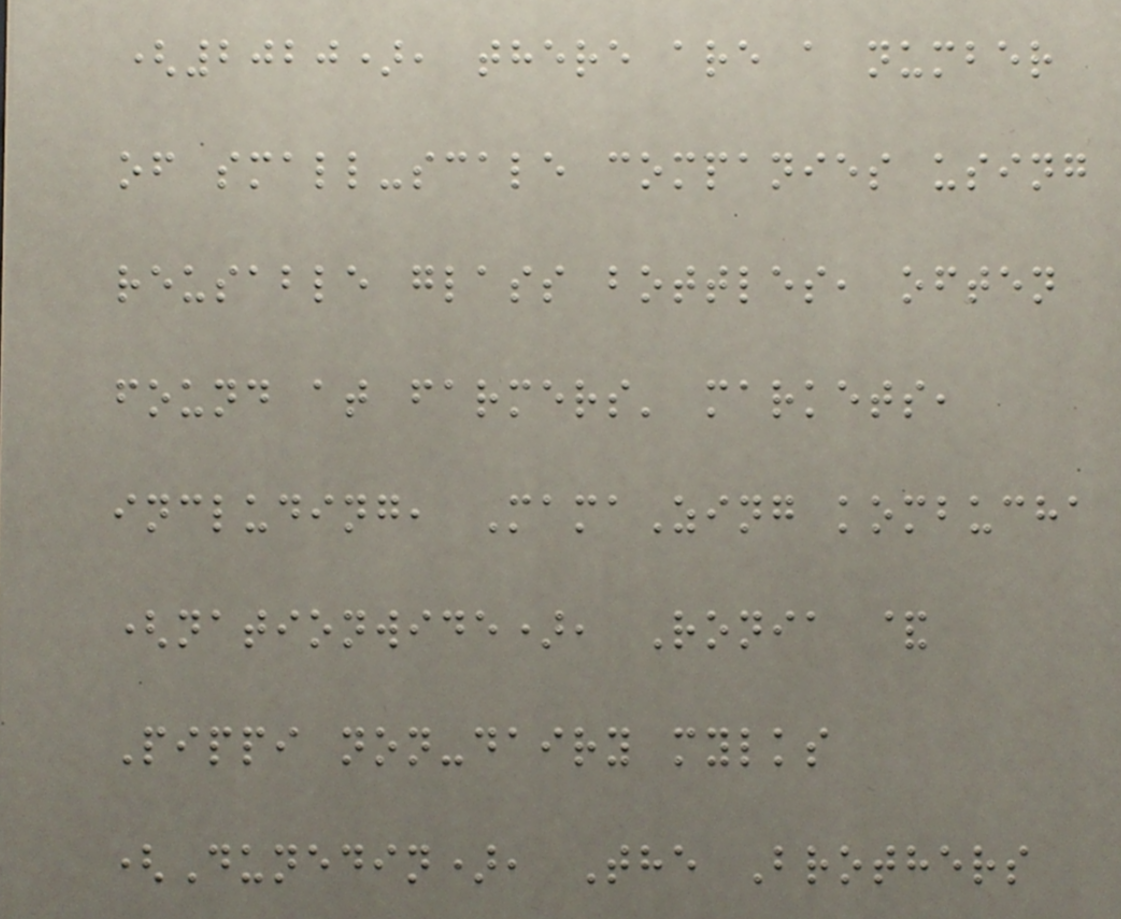(2020), there are a number
of small-scale companies using
reusable glass bottles, often
found at farmers' markets,
including, MamaZing kombucha
(nationwide), Ronia &
Pippi non-dairy mylks
(Dunedin), The Brothers
